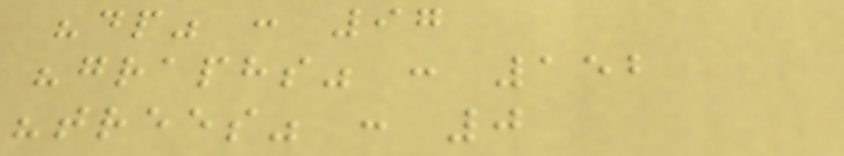"dp" : 97
"graphs" : 152
"trees" : 0
